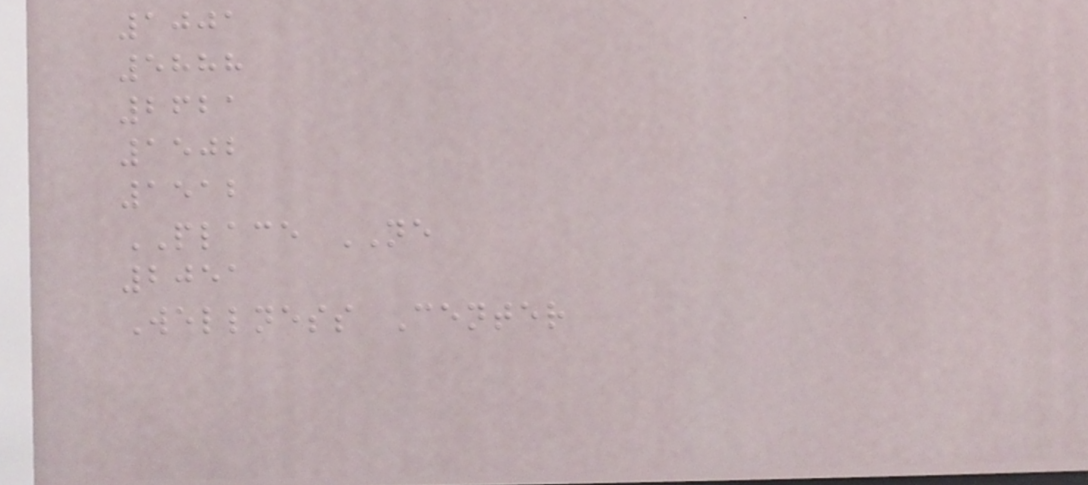1001
5888
2621
1502
1512
PLACE NE
2051
Wellness Center
